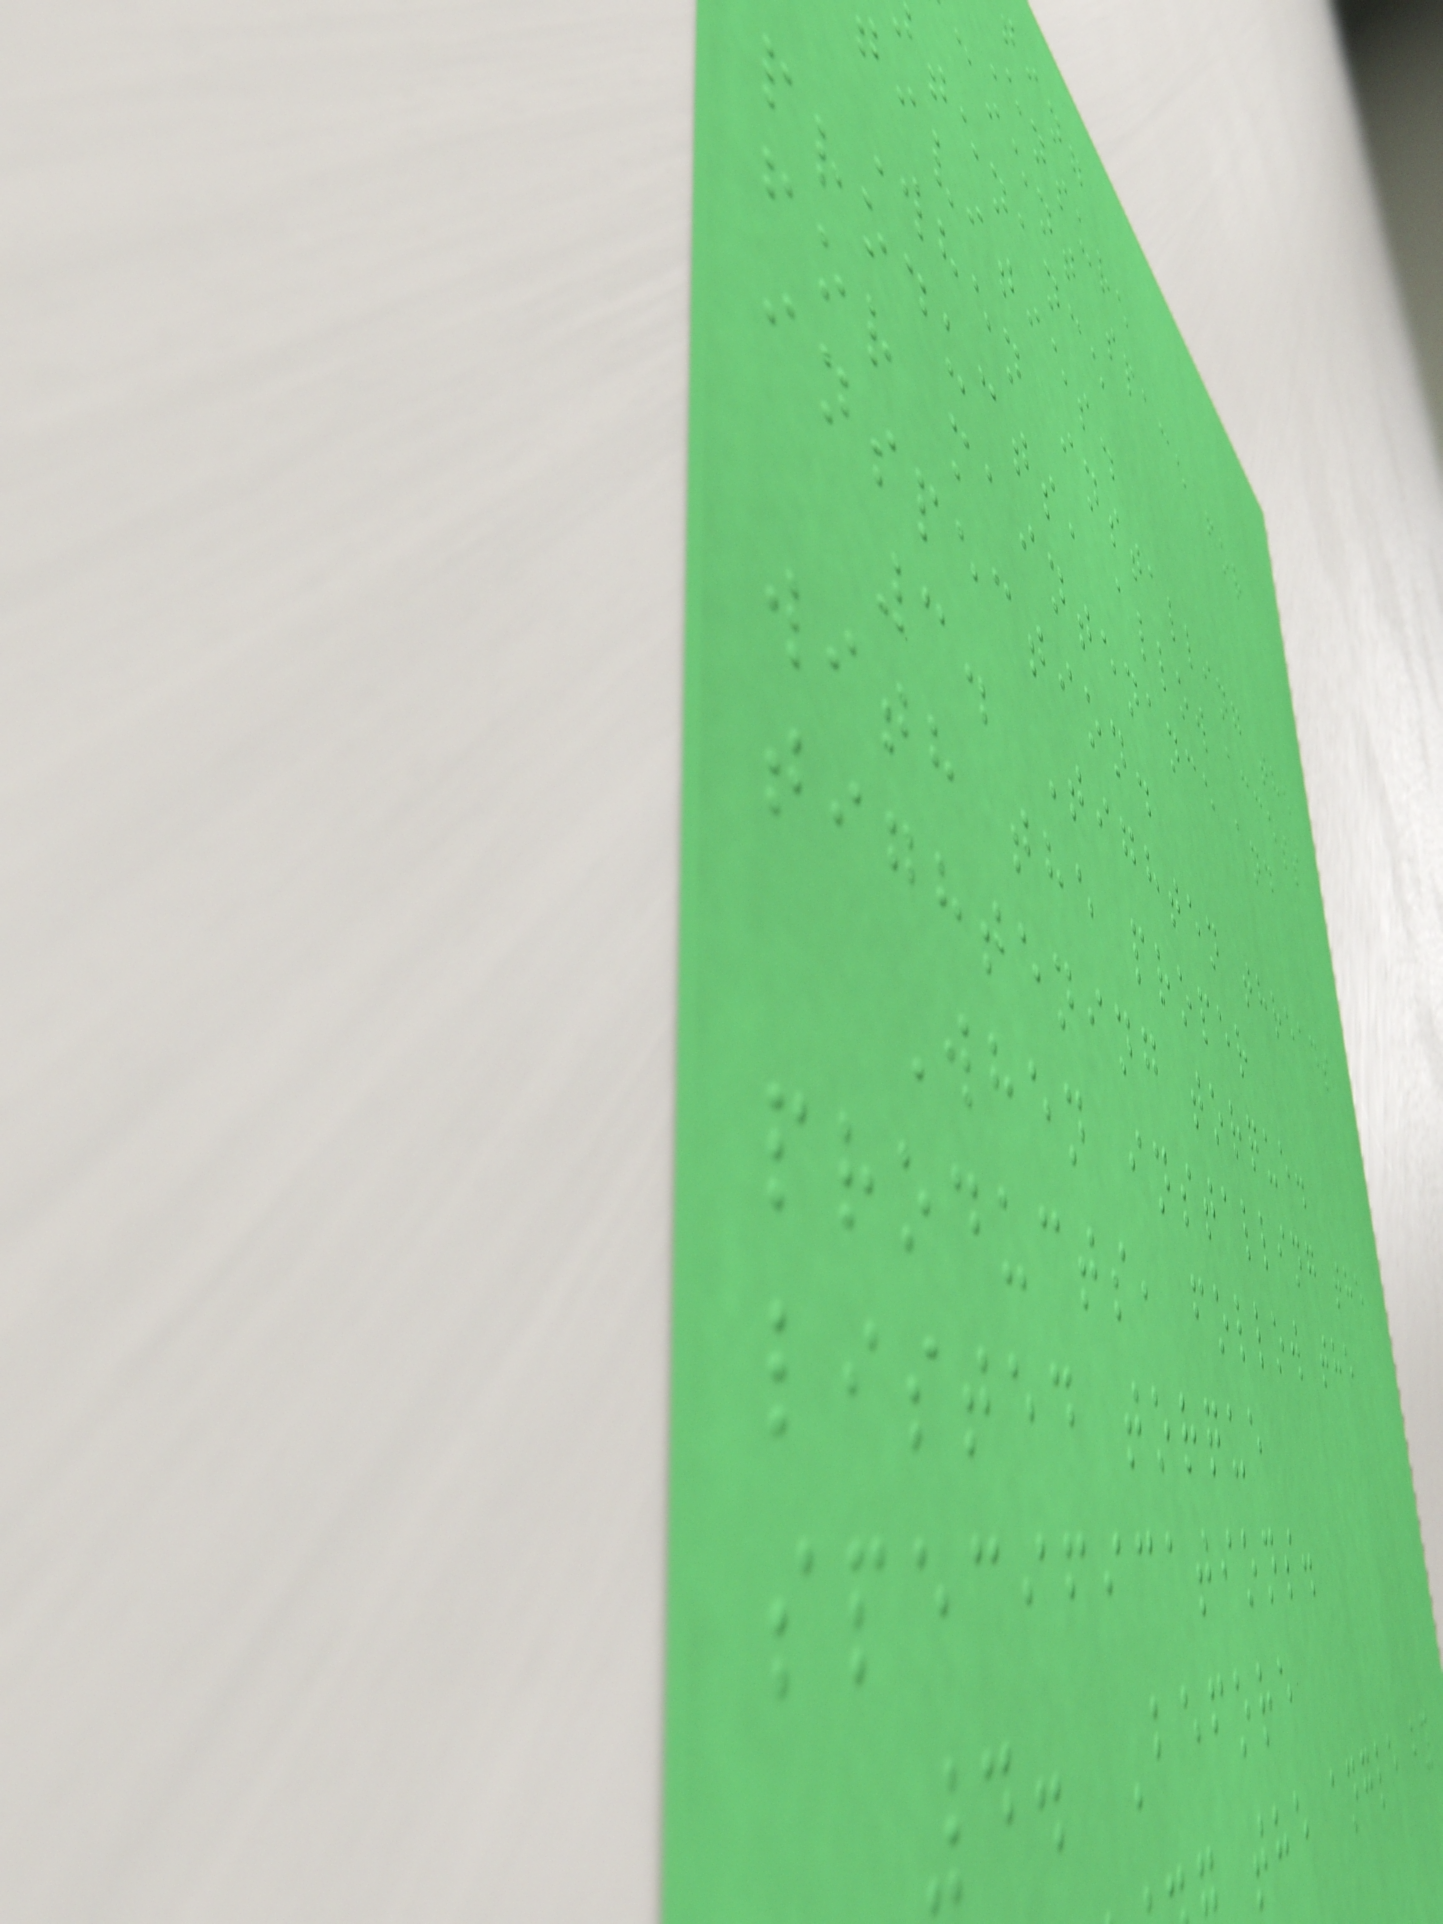Ensure
cient space for
tenance
ivities.
When installing the
products, allow access
for maintenance and
inspection.
3. Tighten threads
with the proper
tightening torque.
When installing the
products, follow the
listed torque
specifications.
4. Before
the angle by
